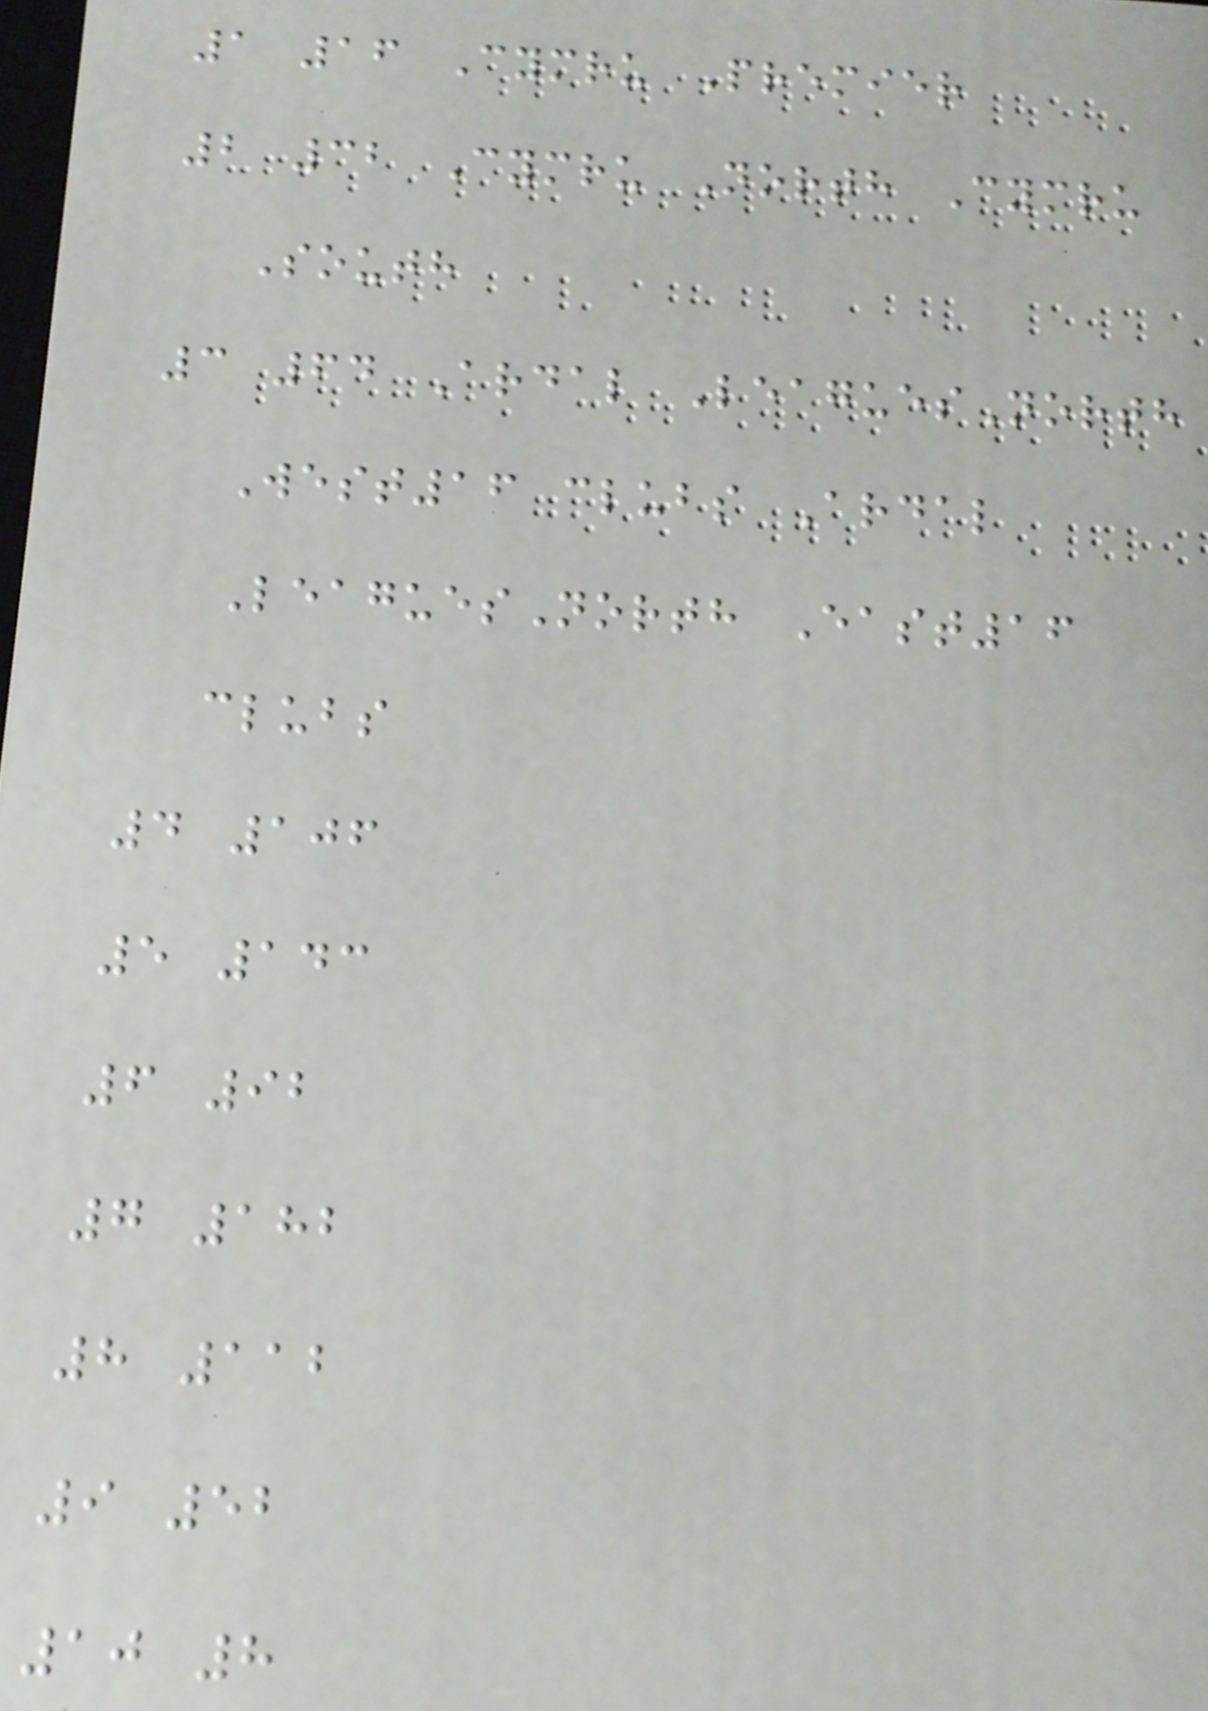1 16 Cymru Premier
2 32 Cymru North Cymru
South
3 64 Ardal LeaguesNorth
West16 clubs Ardal
LeaguesNorth East16
clubs
4 106
5 143
6 92
7 182
8 112
9 52
10 8
